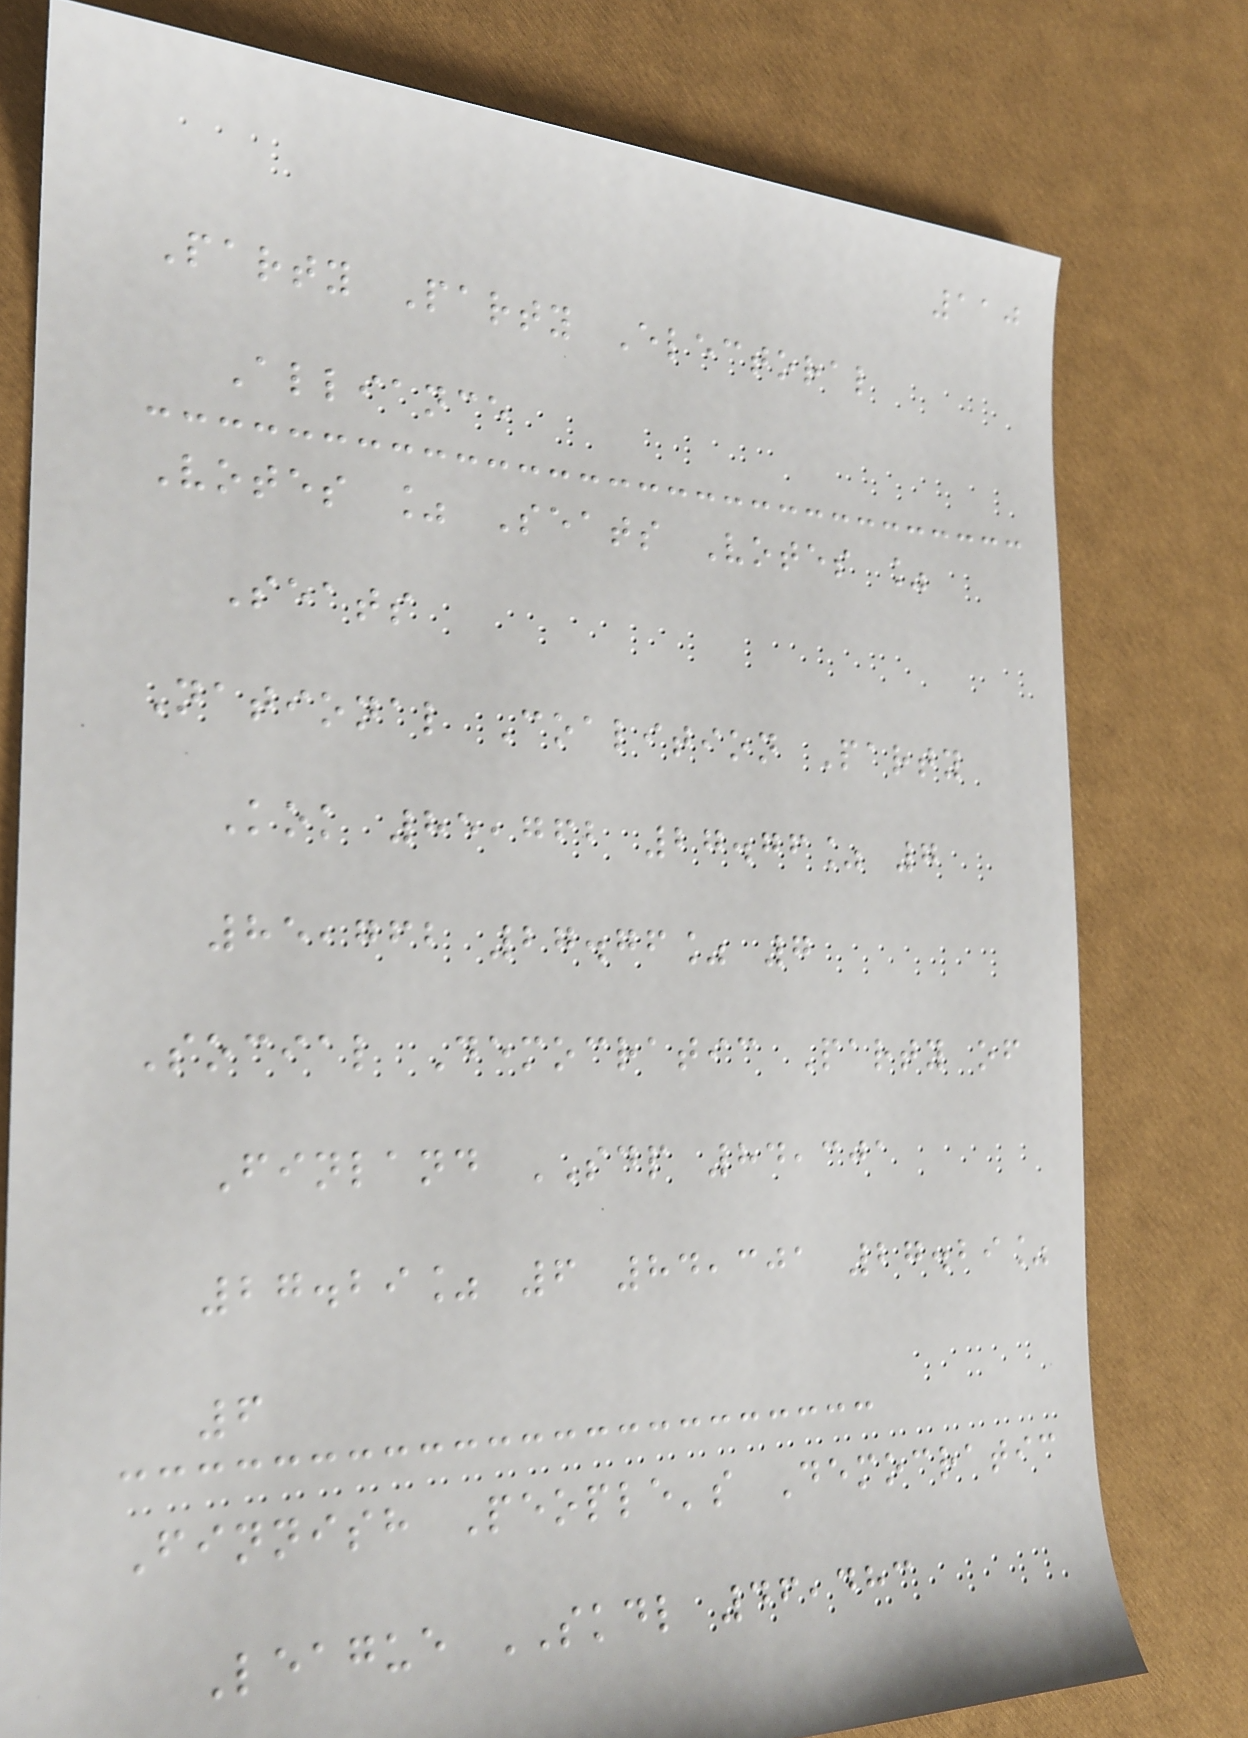110
Party Party Electoral
Alliance
Votes % Seats Votes %
Seats
National Coalition Party
Kok 85,762 27.76% 7
85,762 27.76% 7
Social Democratic Party of
Finland SDP 84,301
27.29% 6 84,301 27.29%
6
Finnish People's Democratic
League SKDL 46,483
